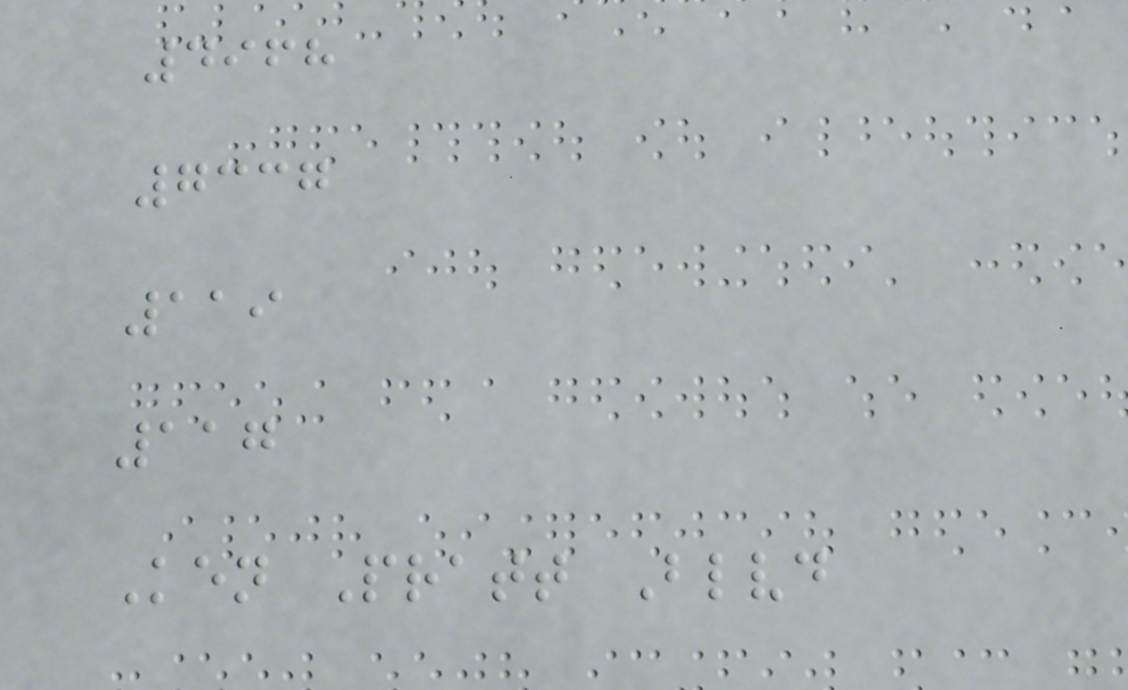4968
7337
119
117
Ken Pratt Blvd
